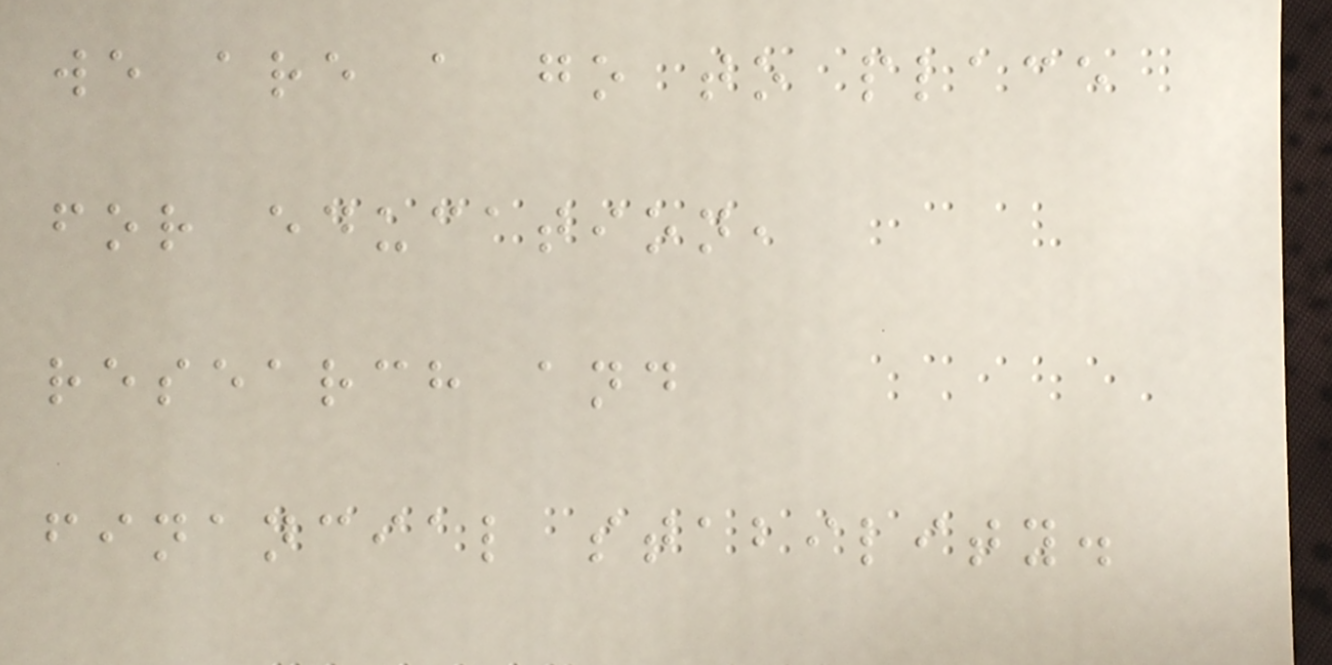we are a go to place
for education,
research and
financial stability.
